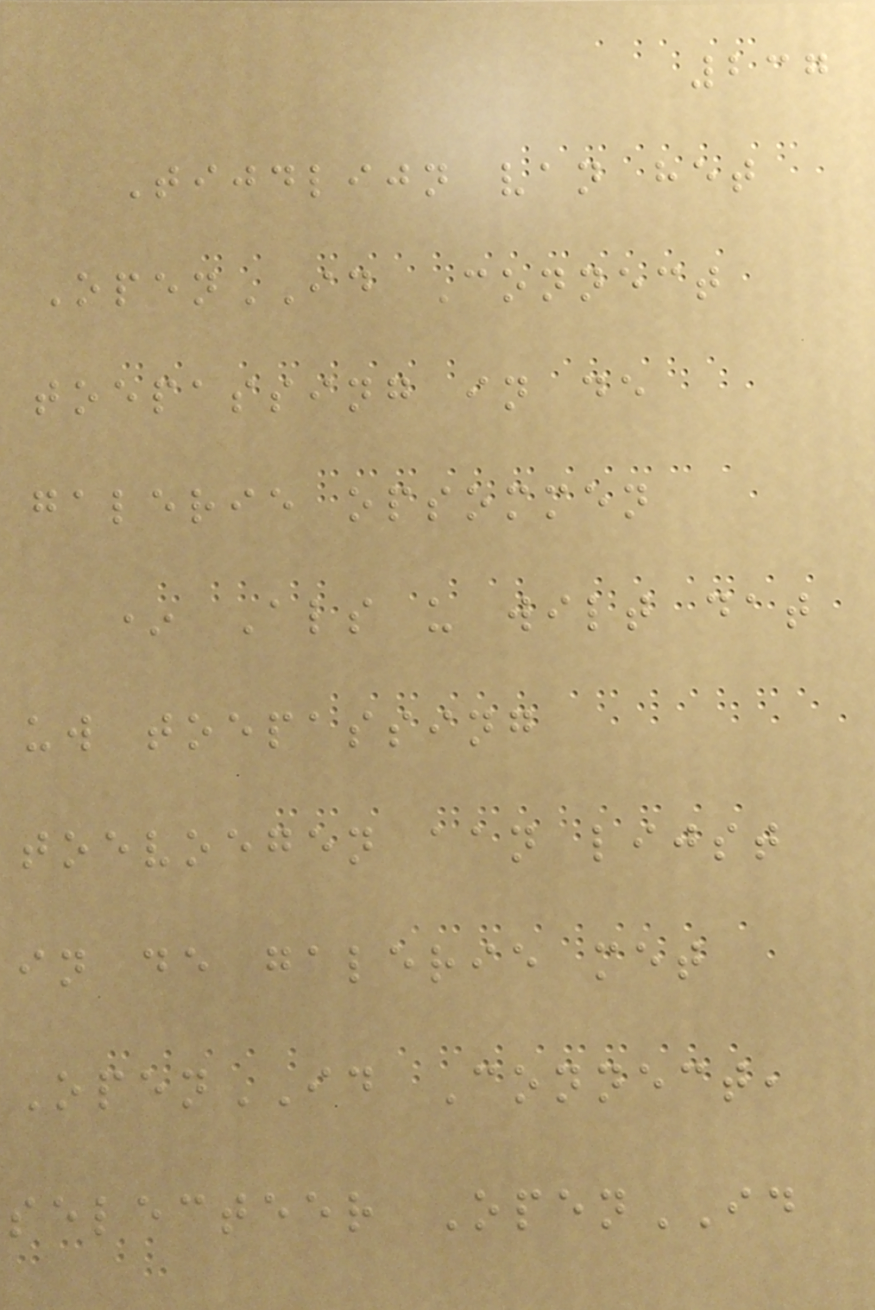237
Tijdlijn van het
OpenID Connect
toepassing in de
galerie opsommen
* Als u wilt dat
uw toepassing
toevoegen aan lijst
in de galerie met
OpenID Connect,
selecteer OpenID
